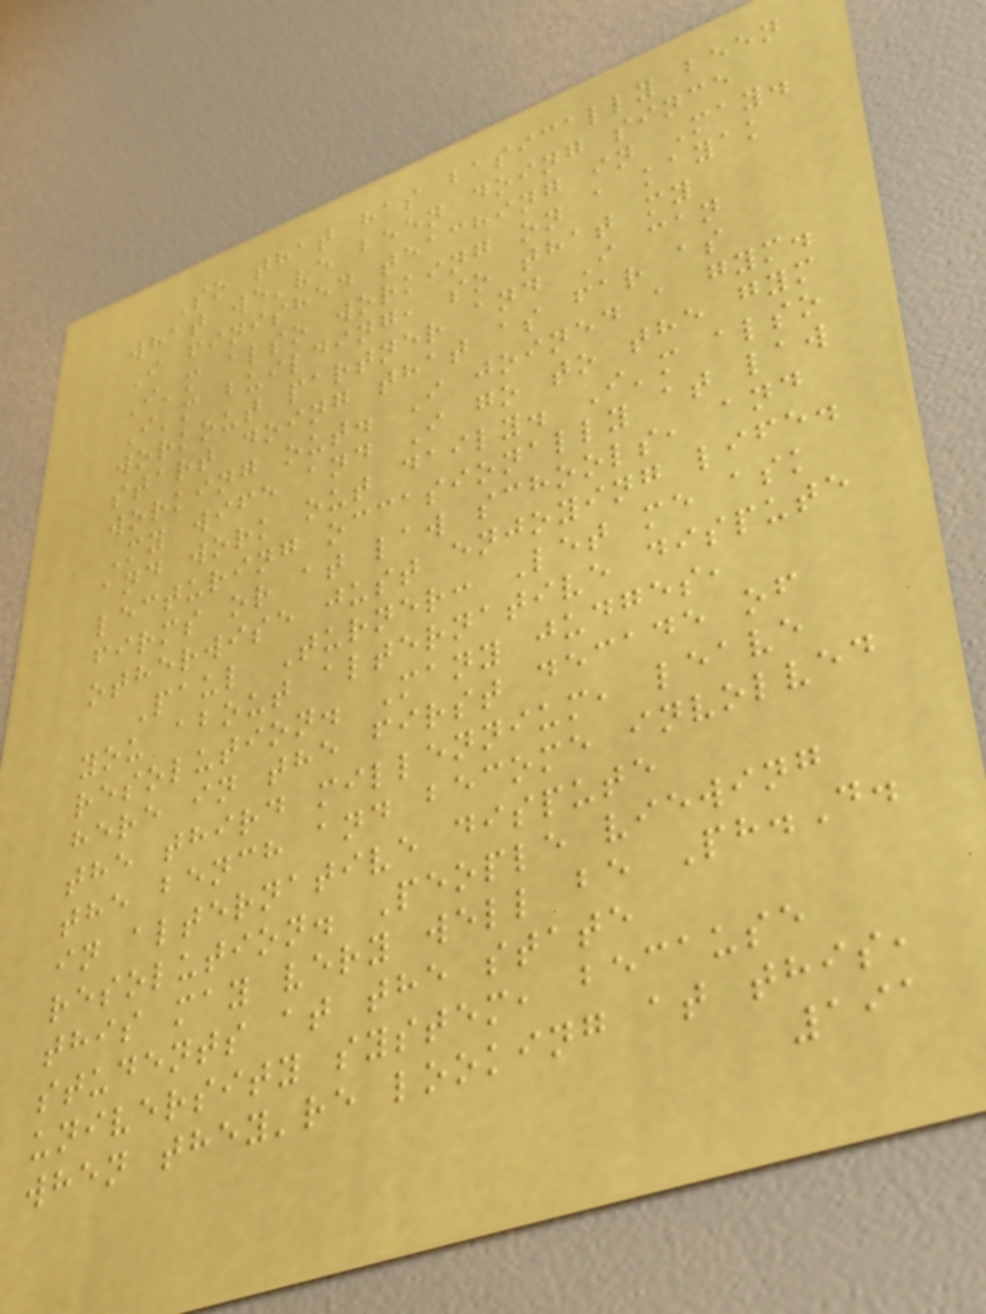So that has basically been
what we've been doing since
I finished teaching in May.
I'm also working on a kayak
I'm building, so that my
workout partner and I can
start doing that as far as
working out. I joined a gym.
My wife and I go to the gym
and work out daily. I'm also
lecturing occasionally at law
firms or at law schools, and
otherwise just enjoying life.
Paul Turner: Let me ask
you about alternative dispute
resolution. Many judges,
here in the first decade of
the third millennium, leave
the bench and become involved
in alternative dispute
resolution. People viewing
this may very well be Ph.D.
students at the state
university system, because
when they're looking at this,
191
